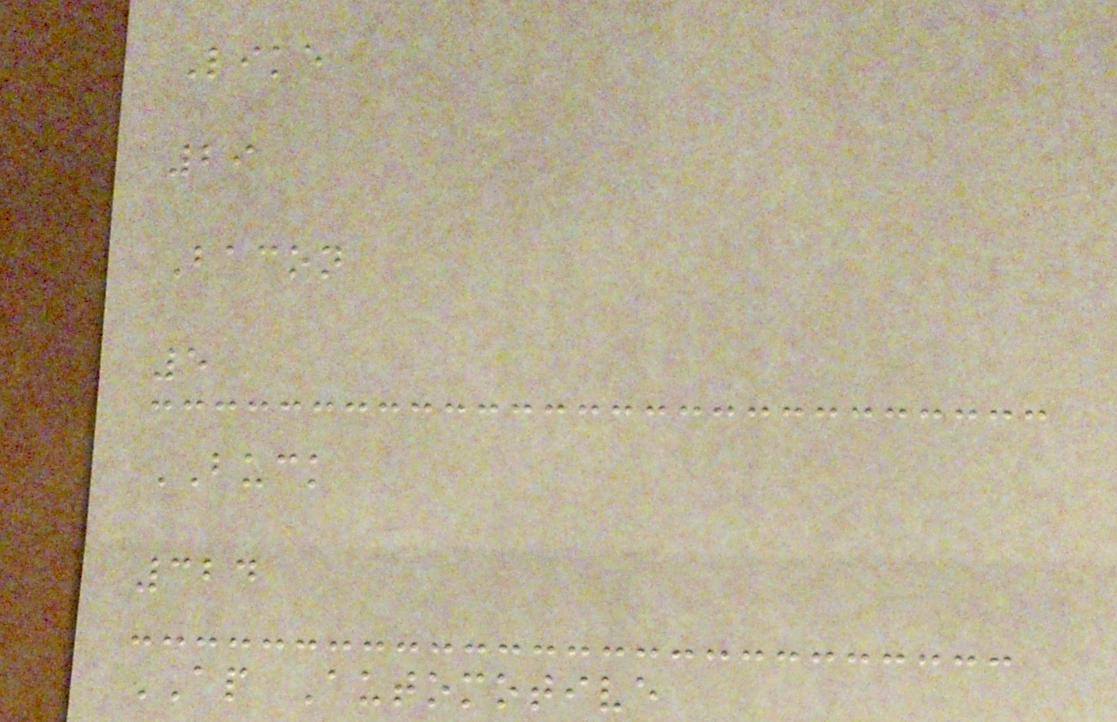Like
29
Bacon
5
BUCK
324
AP Automotive
